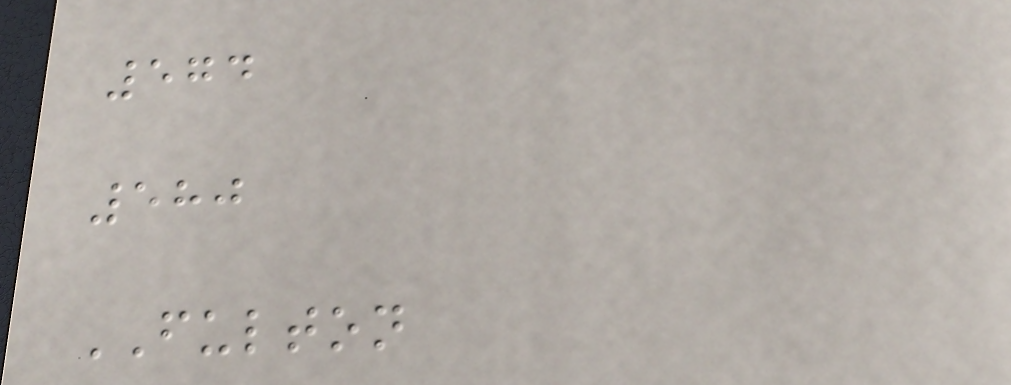574
580
FULTON
